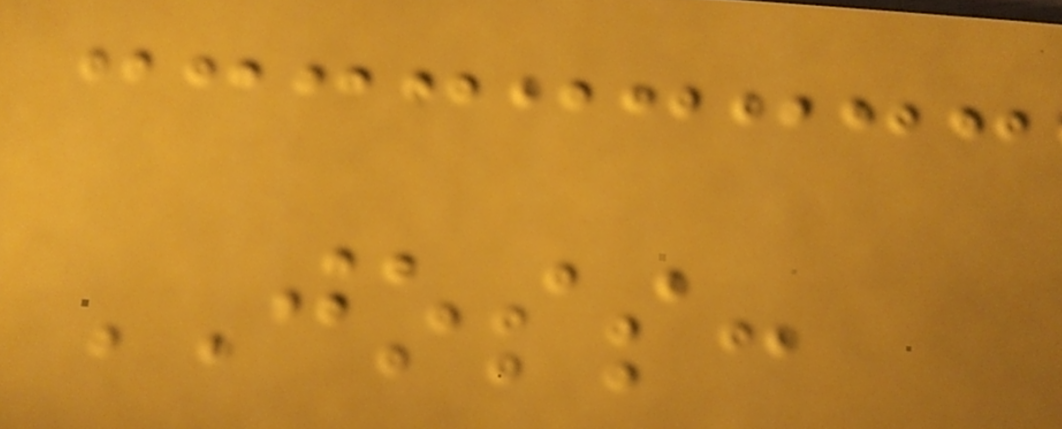JOSS:
